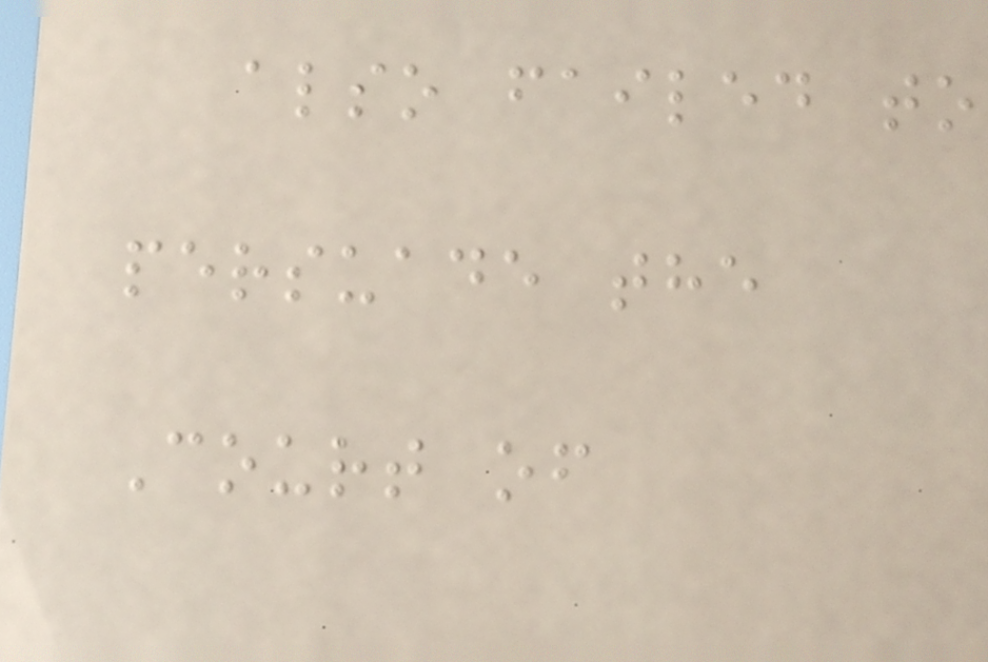also failed to
persuade the
Court of
